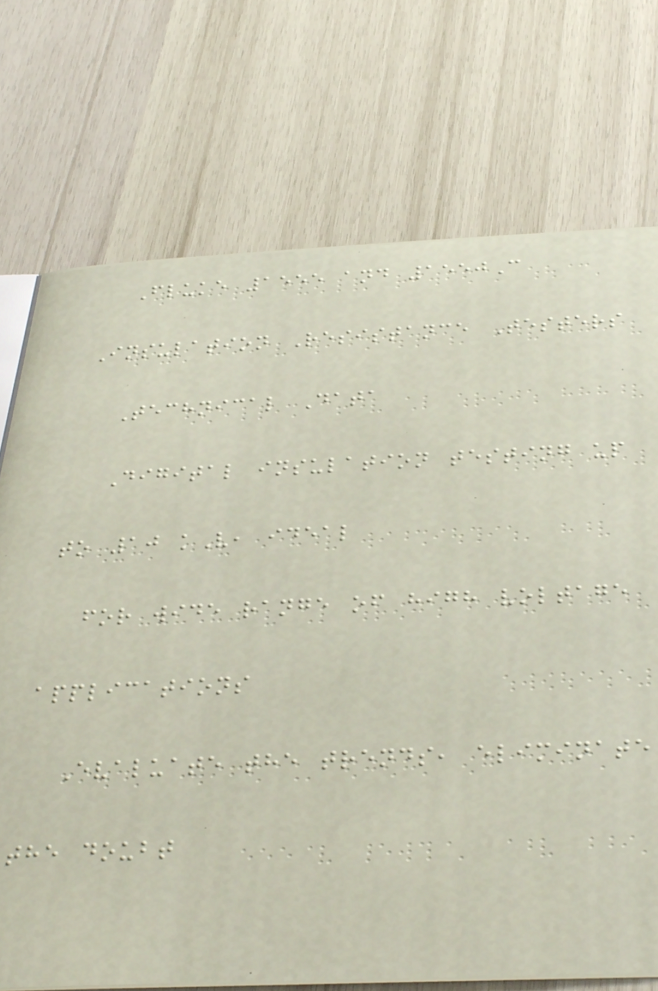Fluke 1555 and 1550C
Insulation Resistance Testers
Technical Data
Digital insulation testing up
to 10 kV, ideal
for wide range of high voltage
applications
Evaluate the trends, eliminate
the doubt
